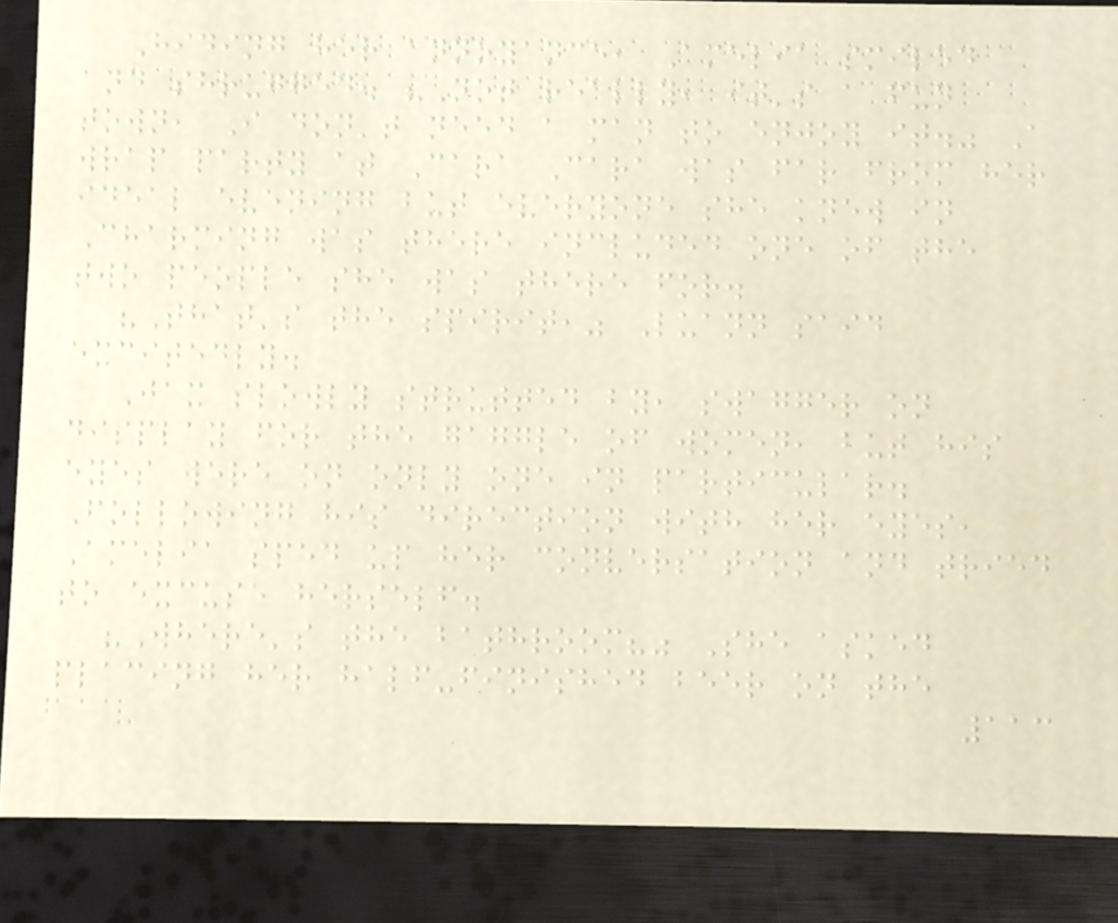Hiding her annoyance, Amelia smiled
and shrugged. "Not really, it's a fun
town, I don't need a man to enjoy it." A
wrap party at Cara Cara was far from her
ideal evening but everyone she knew in
Charming was there included one of the
two people she was there for.
"That's the spirit," Luann said
excitedly.
Jax slowly strutted by, swagger on
display for the gaggle of women, but his
eyes were on only one in particular.
Following his direction with her eyes,
Amelia sped up her conversation and tried
to excuse herself.
"Where's the bathroom?" She asked
placing her half-finished beer on the
113
